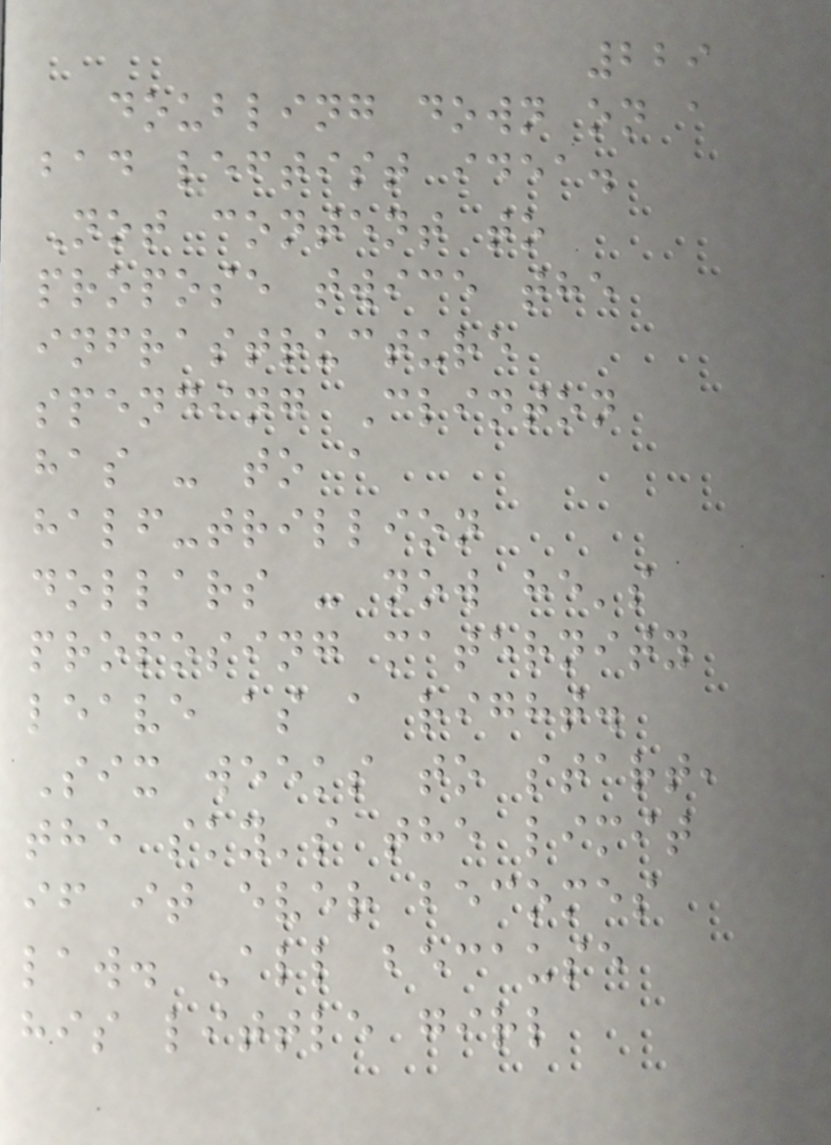229
doubling down on a
bad leftist idea.
Not content to
propose twice the
infrastructure
spending Clinton
has - to a
half-trillion
dollars - now he's
proposing maternity
leave as a right.
Six weeks to start,
the sky's the limit
if it ever becomes
law. All because
his little girl
